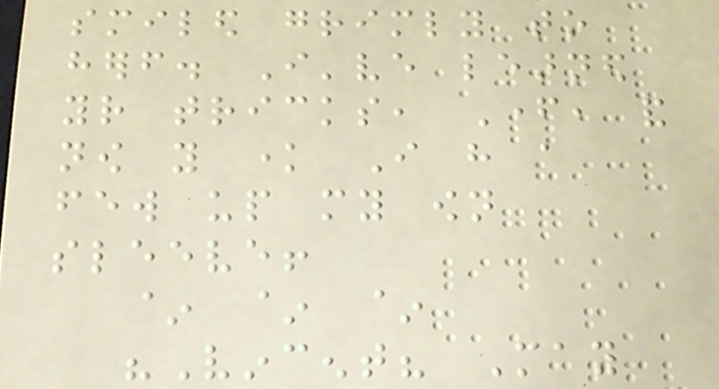smiled grimly to
herself. I've learned
your tricks, Father, and
now you know I have a
few up my own
sleeve!
~ ~ ~
"Vincent? May
